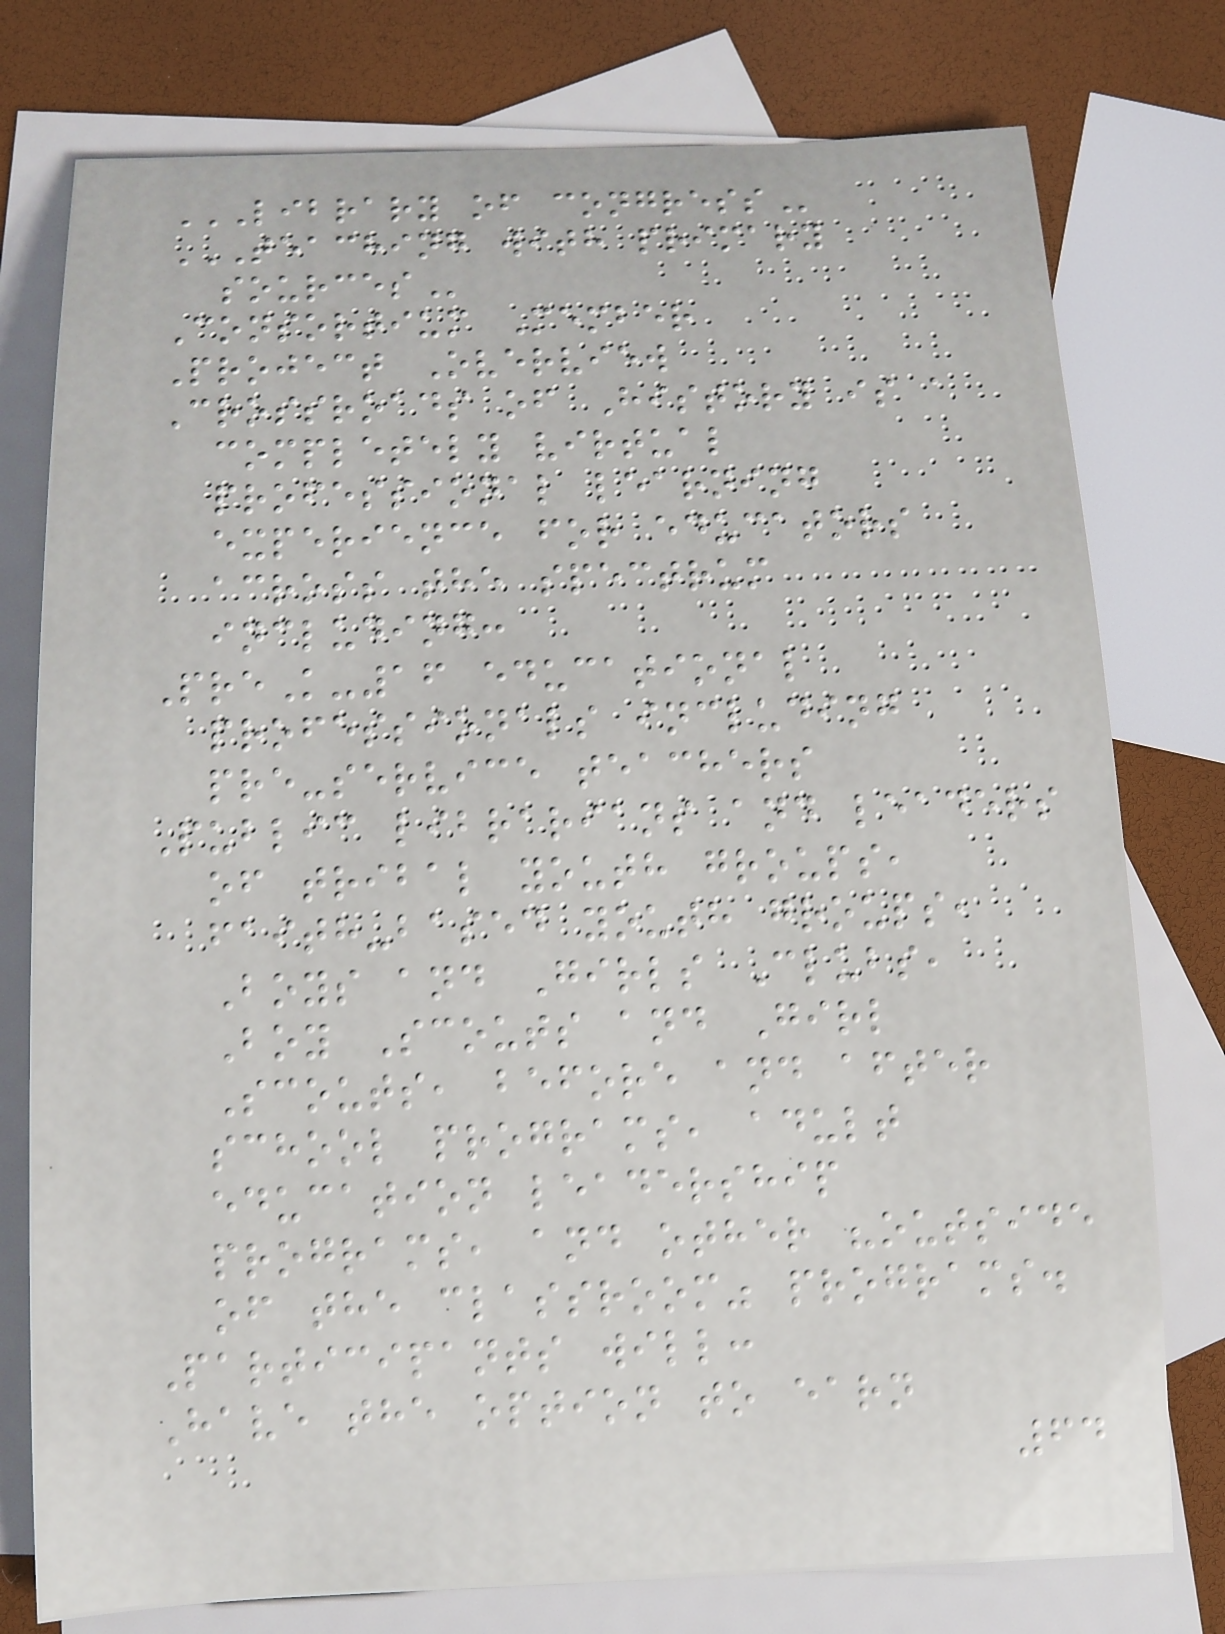LIBRARY OF CONGRESS
TEACHING WITH PRIMARY
SOURCES
Consortium Member
Project Overview
Crossroads of History is a
completely virtual
professional learning
experience for educators
across the spectrum
including:
PreK-16 educational
professionals including
pre-service teachers
Public librarians and leaders
of tribal youth groups,
faith-based youth groups,
Boys and Girls Clubs,
Boy Scouts and Girl
Scouts, before and after
school programs, adult
education leadership
programs, and other "outside
of the classroom" programs.
Participants will:
Have the option to earn
64
